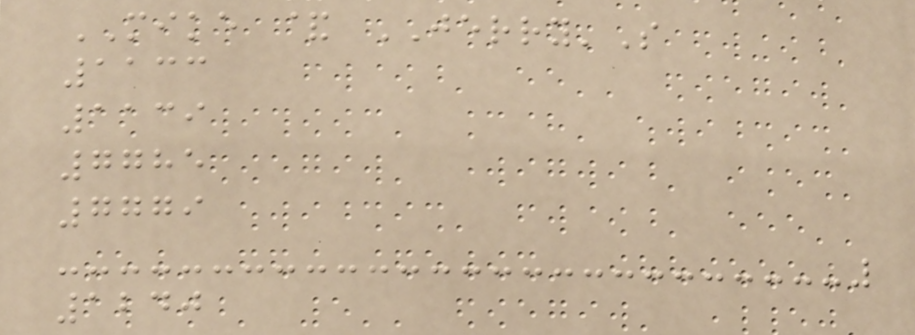MIKE & JERRY'S
1133
1139
7785
7779
1240
